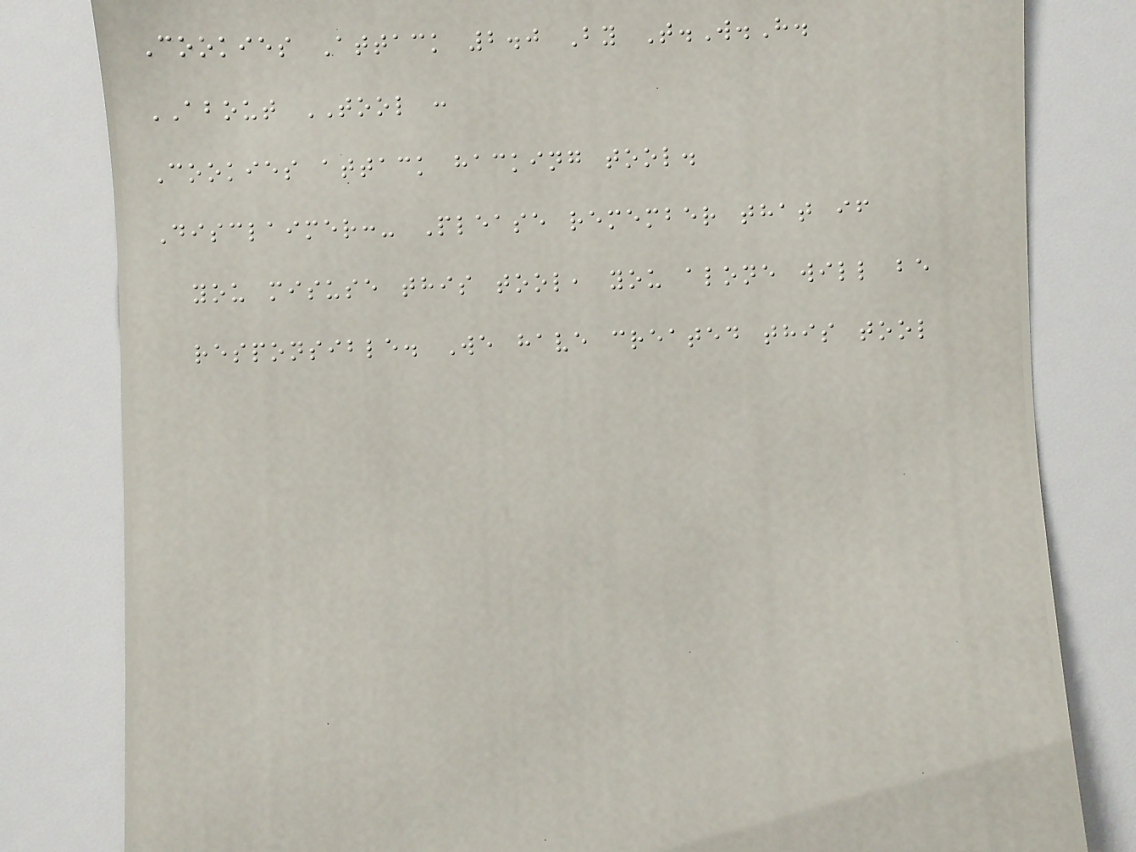Cookies Attack 2.0 By T.W.H.
ABOUT TOOL :
Cookies attack hacking tool.
Disclaimer:- Please remember that if
you misuse this tool, you alone will be
responsible. We have created this tool
